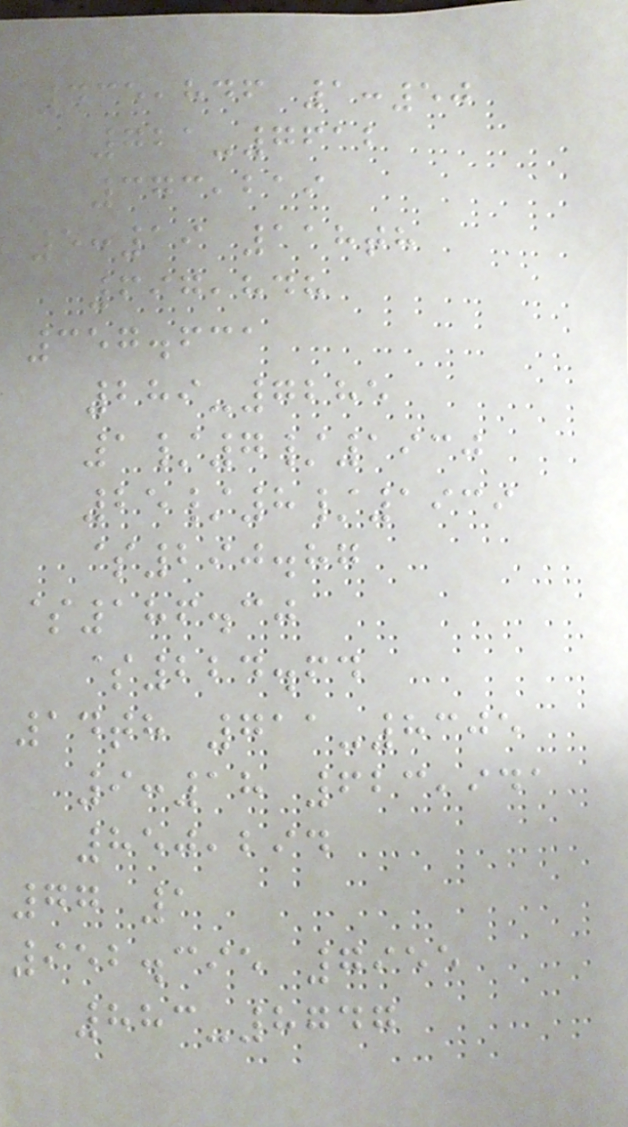435,846 1:50
721-7612
373,219
5:19 118th
697,848
357.631
289-7285
1/7/1930
25/8/1939
$290.87
$186.30
$224.64
14th 711-8305
9:18 623,941
850,294
77 1
952.395 7955
883-8747
